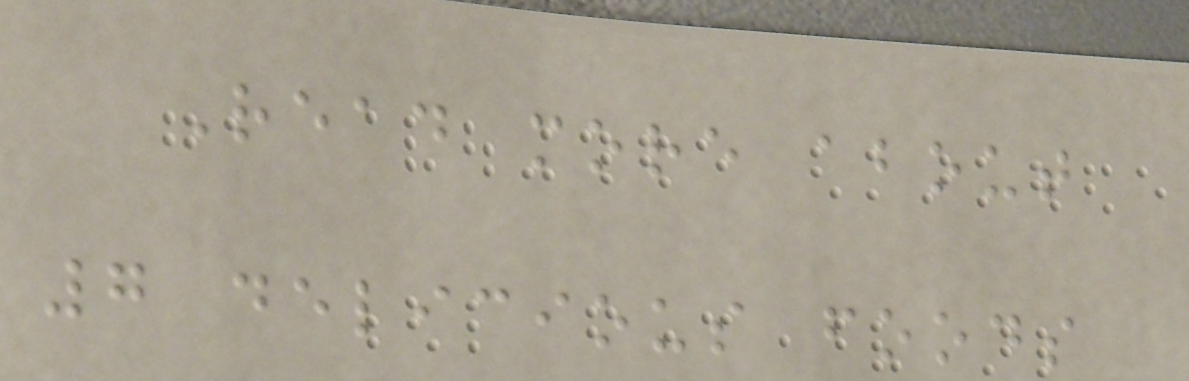Read more about
7 delicious foods
